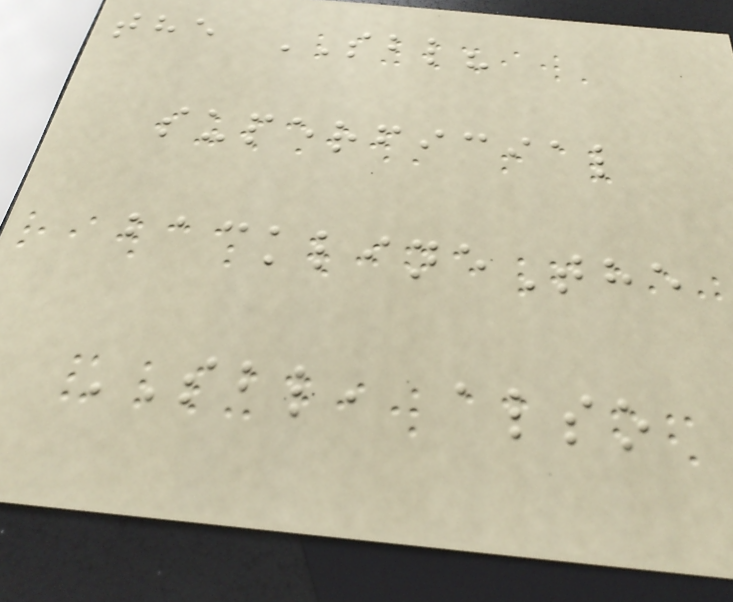the SBL?
superficial
backlineThe
SBL, also
